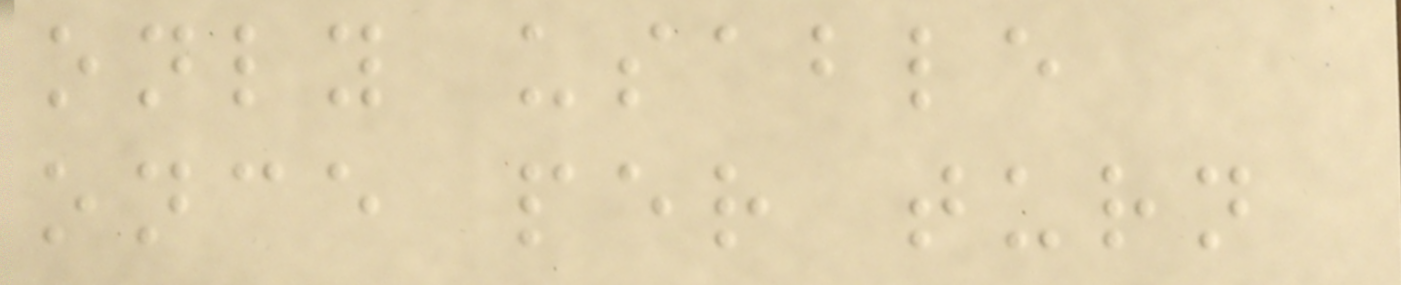only usable
once per turn
